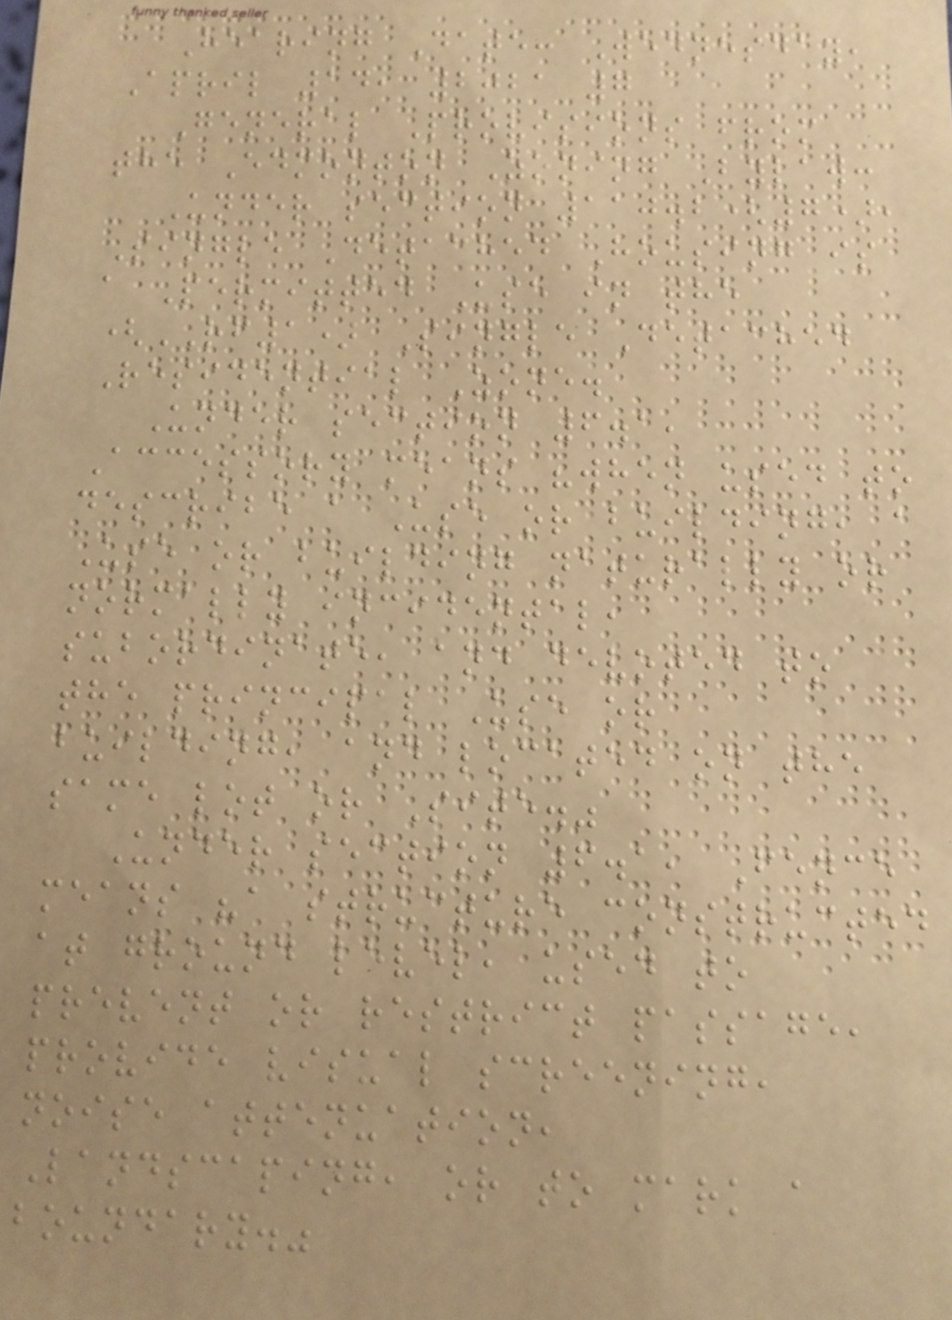Hearing Date: Wednesday,
April 14, 2021 7
General Provisions from
the Edmonton Zoning Bylaw:
Under section 110.2(7),
Single Detached Housing is
a Permitted Use in the
(RF1) Single Detached
Residential Zone.
Under section 6.1,
Accessory means "when used to
describe a Use or building, a
Use or building naturally or
normally incidental,
subordinate, and devoted to
the principal Use or
building, and located on the
same lot or Site."
Under section 6.1, Fence
means "a structure constructed
at ground level, used to
prevent or restrict passage,
provide visual screening,
noise attenuation,
Landscaping, or to mark a
boundary."
